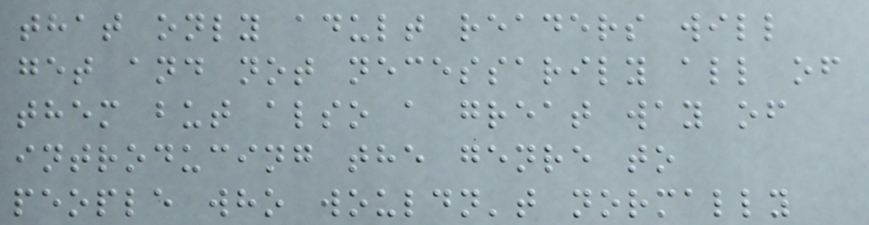that only adult readers will
get and not necessarily all of
them but also a great way of
introducing the genre to
people who wouldn't normally
